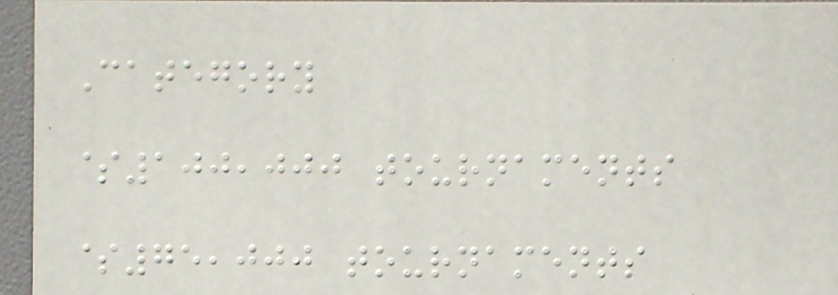Category
$100,000 tournaments
$75,000 tournaments
